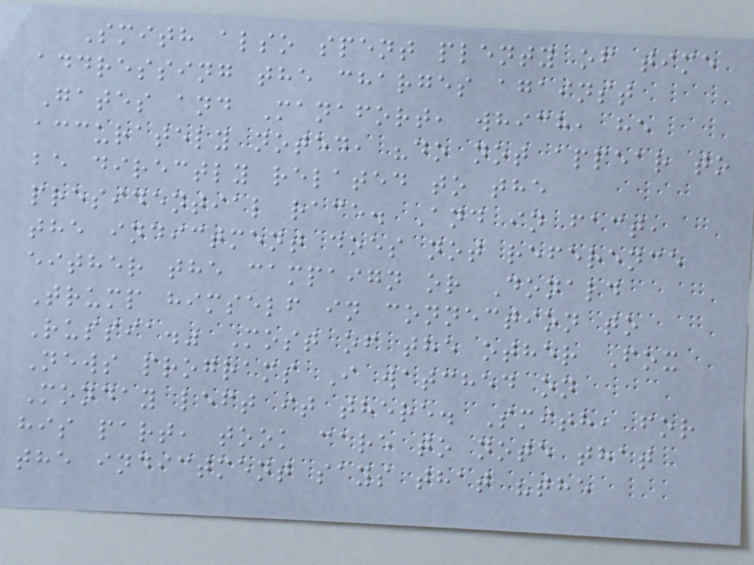Smith also spent plenty of time
addressing the charges against
Gates and Manafort, which, he
accurately noted, "do not appear to
be directly related to the
presidential race. And in fact,
the indictment does not reference
either the campaign or Donald
Trump himself in connection to
Russia." Most of the other Fox
News programs I watched on
Monday left it there. Smith, for
his part, took care to note that
the indictment says that "the
